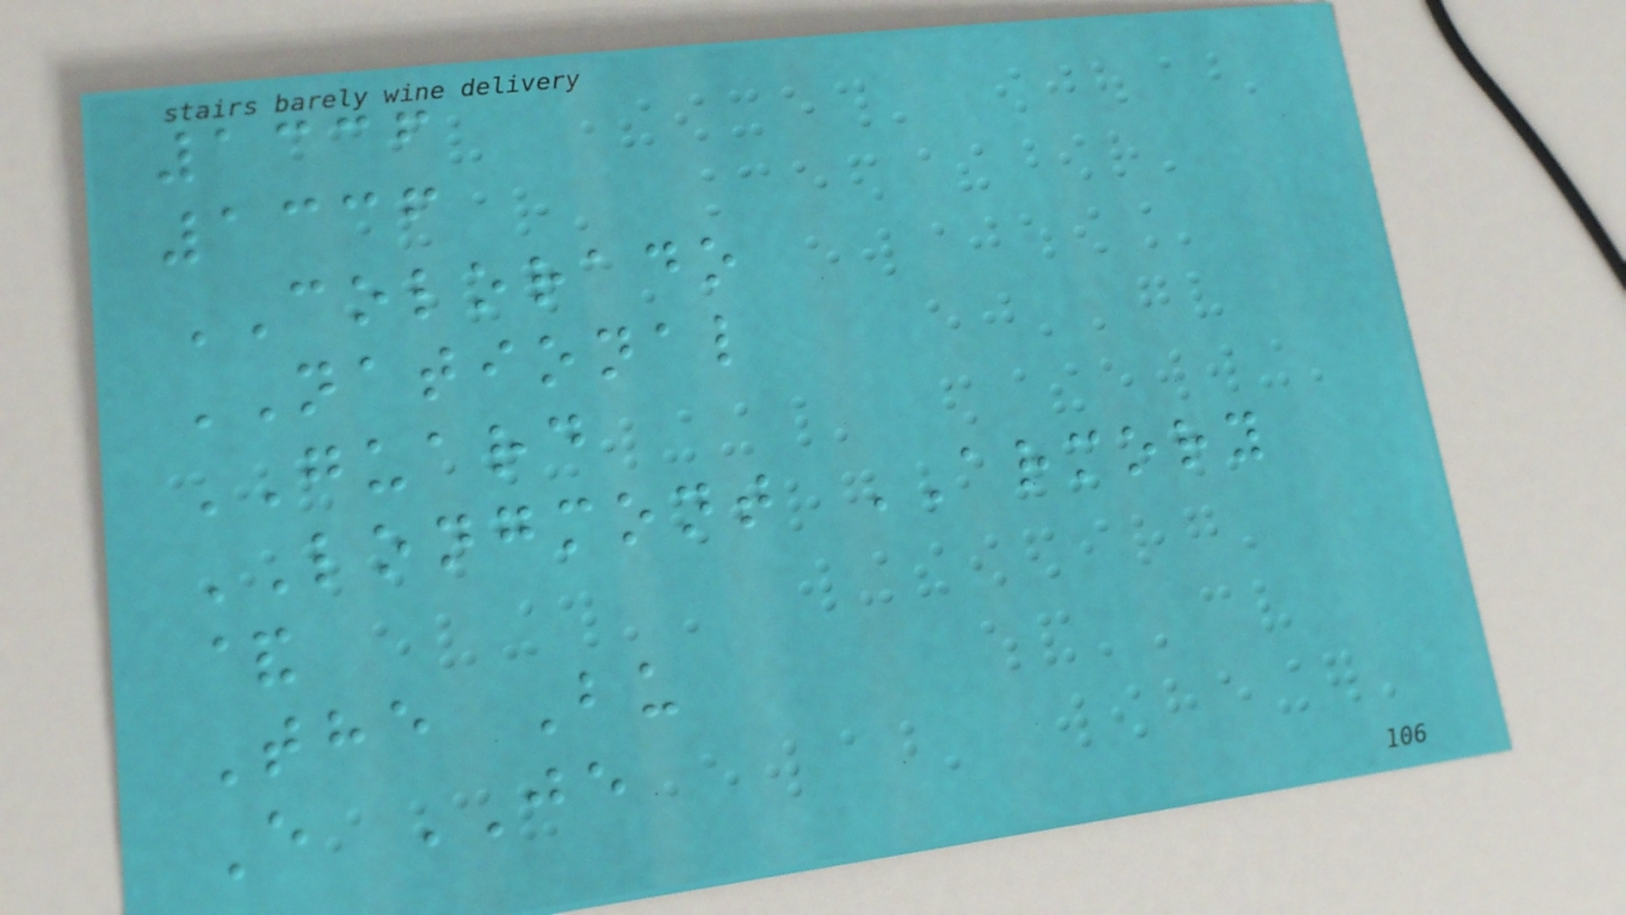1336
1336
COLORADO
NATIONAL
GUARD
LONGMONT ARMORY
&
The Bu
E JE
